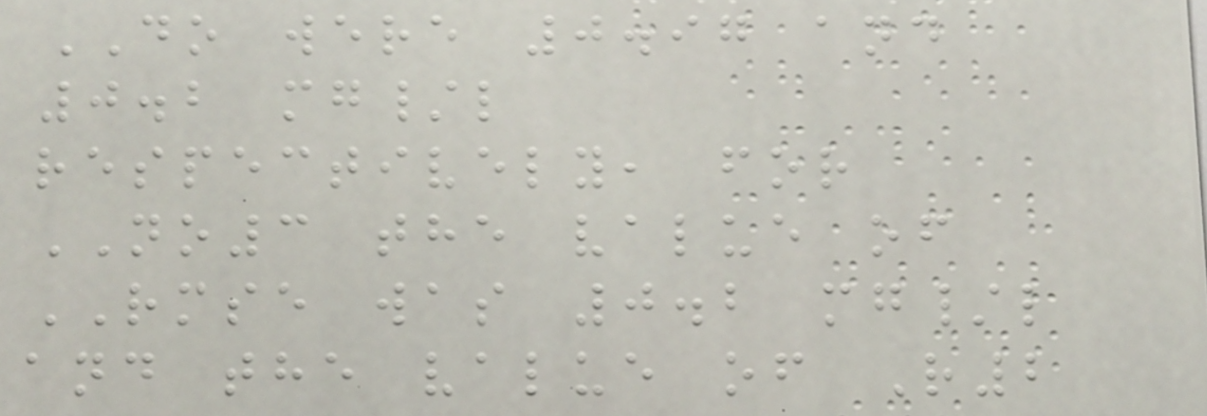DO were 0.97 and
0.2 mg/l
respectively, for
NO3 the value of
RMSE was 0.2 mg/l
and the value of R2
